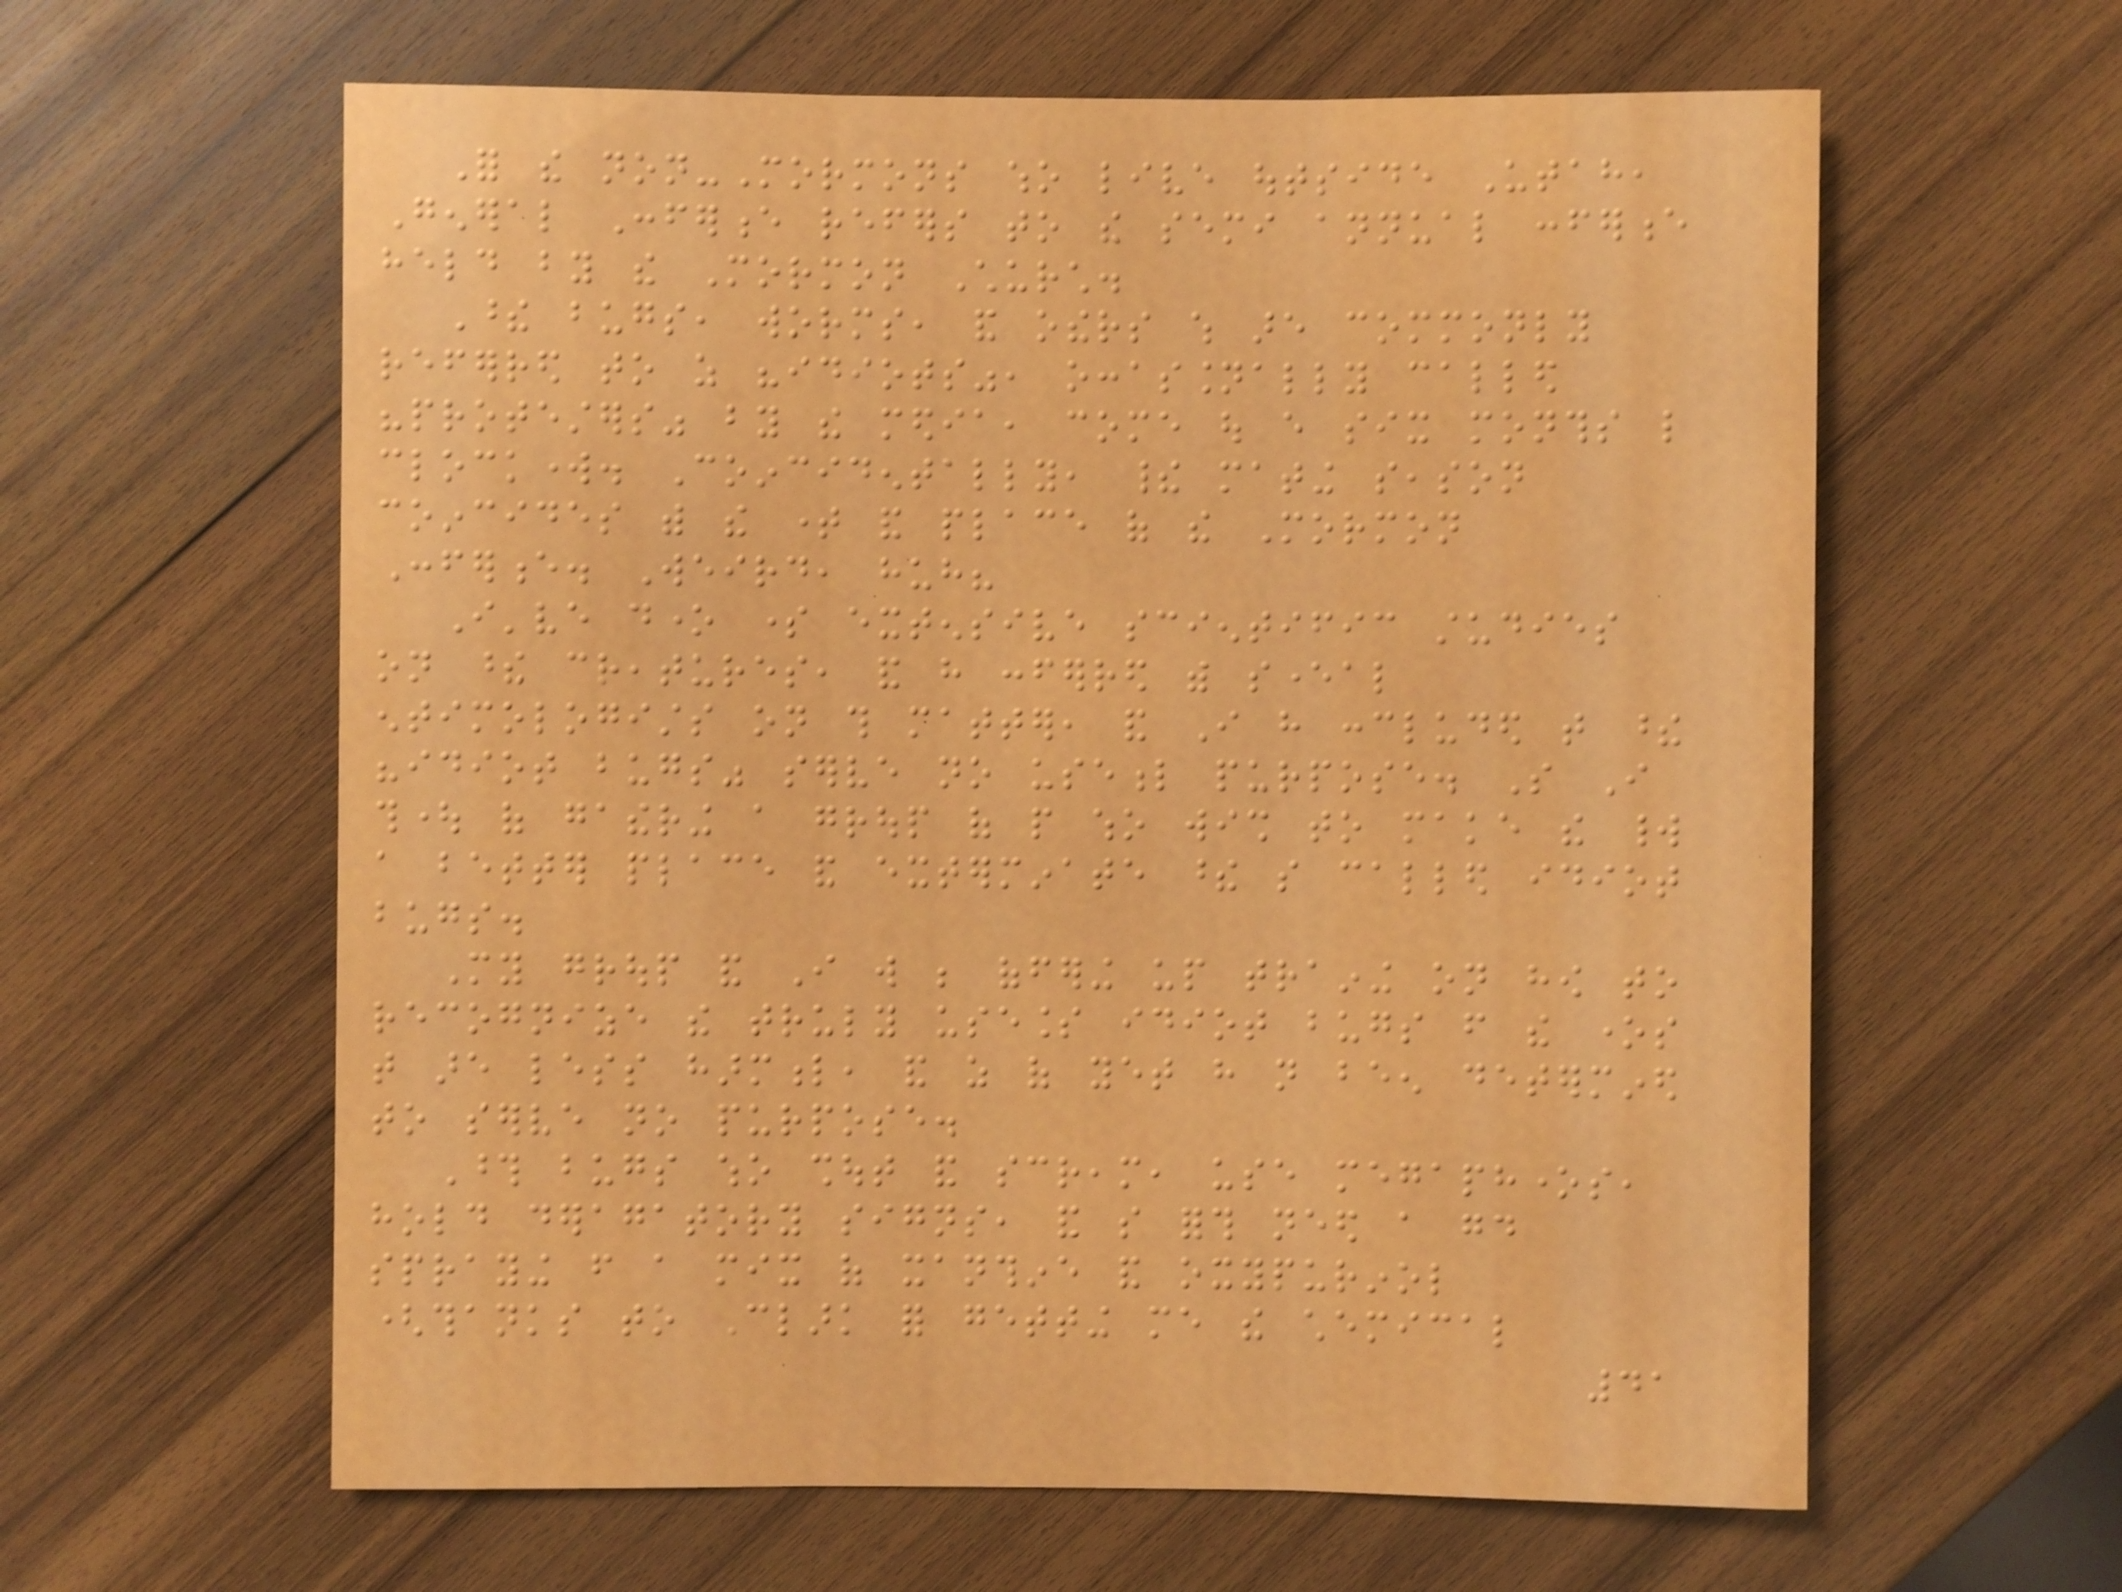For the non-Mormons who live outside Utah,
General Conference refers to the semi annual conference
held by the Mormon Church.
These bugs, worms, and others which are commonly
referred to as "idiots", occassionally called
"protesters" by the media, come out every six months like
clockwork. Coincidentally, their mating season
coincides with the time and place of the Mormon
Conference. Weird, huh?
I've done some extensive scientific studies
on these creatures, and have conferred with several
entimologists on this matter, and I have concluded that these
"idiot bugs" serve no useful purpose. So I
thought of gathering a group of people who wish to make the world
a better place and exterminate these so called idiot
bugs.
My group and I will be offering up training on how to
recognize the truly useless idiot bugs from the ones
that are less harmful, and as of yet have not been determined
to serve no purpose.
Those bugs who shout and scream, use megaphones,
hold deragatory signs, and so forth need a good
spraying from a mix of xanthine and oxypurinol
(thanks to Clark for getting me the chemical
41
